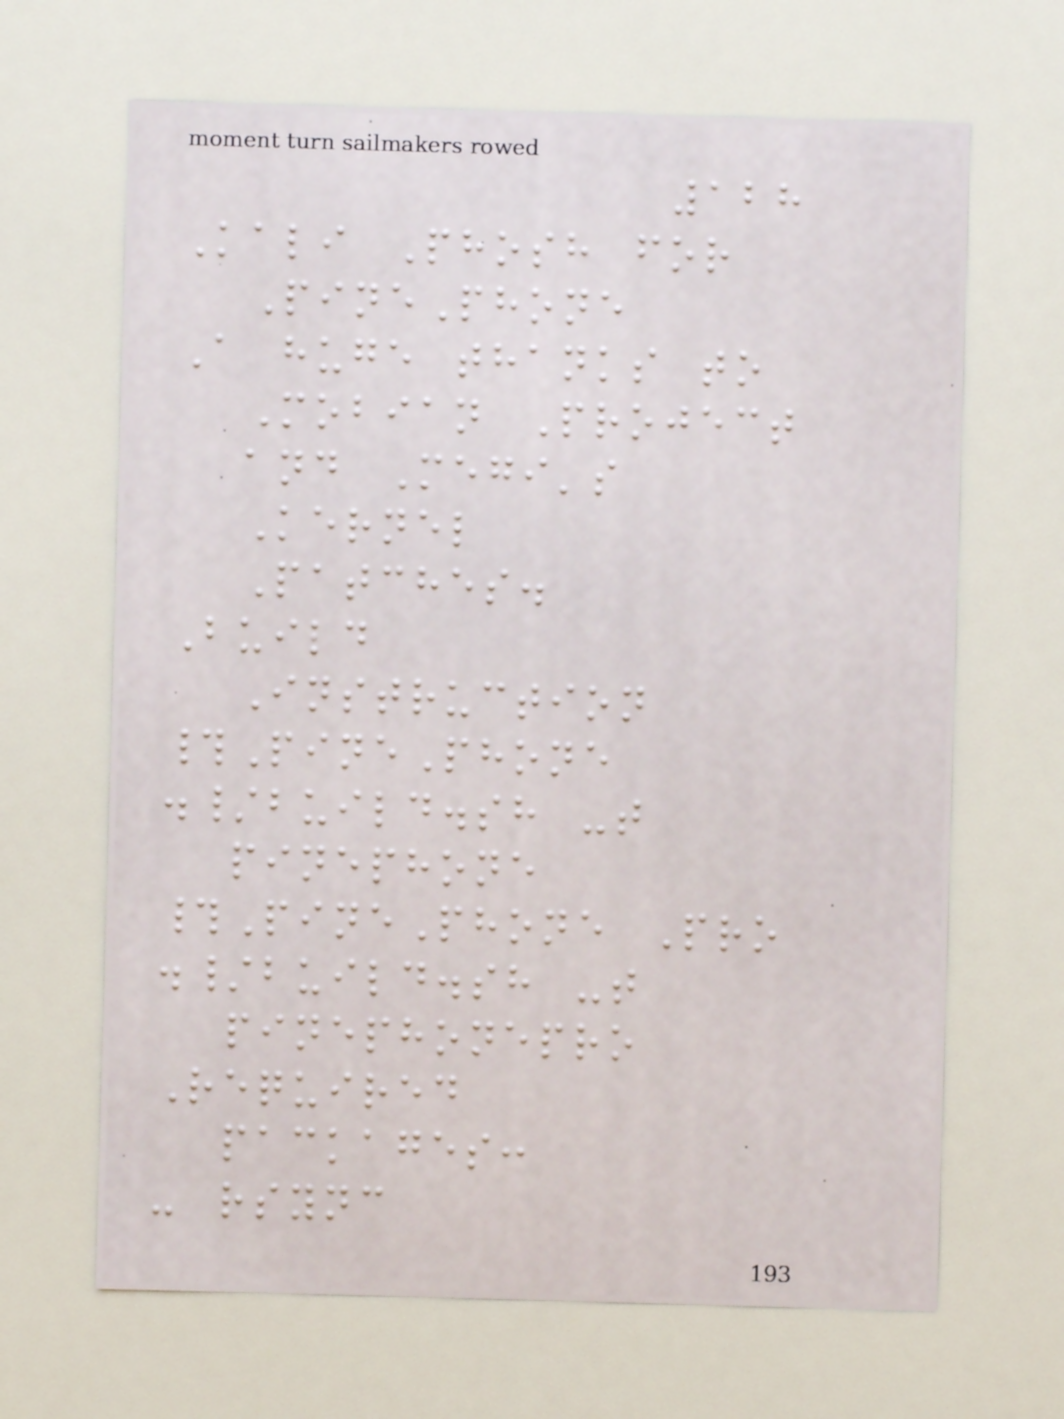128
Kali Phosh for
PinePhone
A huge thanks to
Mobian Project
and Megi's
Kernel
Patches.
Build
Instruction
#PinePhone
./build.sh -t
pinephone
#PinePhone Pro
./build.sh -t
pinephonepro
Required
packages:
- rsync
